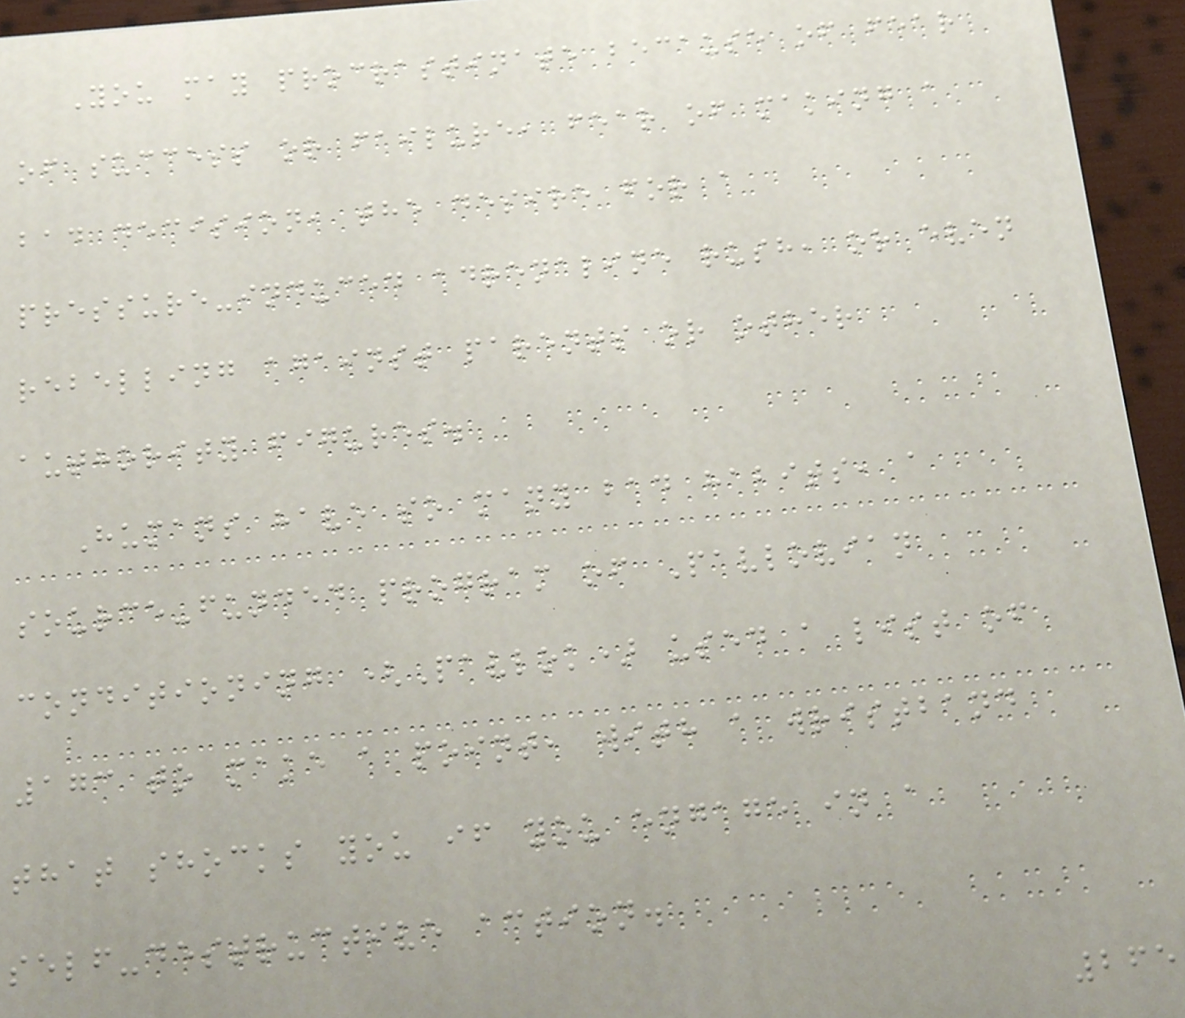You may procrastinate because of fear
of success or failure, fear of making a
bad decision, the desire for a
pressure-induced adrenaline rush, or even
rebelling against parents or other
authority figures.
Humans have so many bad habits, a
source-funded program of Pavlovian
conditioning (Pavlok) used a list of
173 to make a point, with a wristband
that shocks you if you engage in a
self-destructive action.
265
